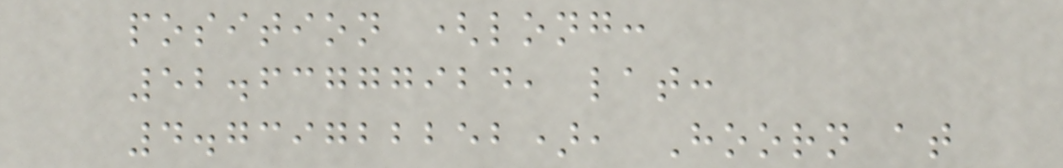position (long:
52.63777924, lat:
4.739722252), Hoorn at
